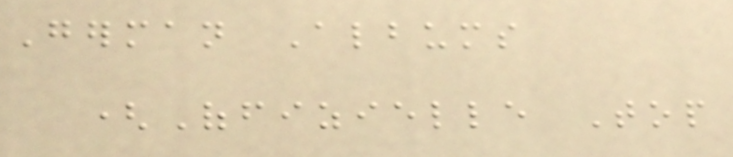German Albums
(Offizielle Top
